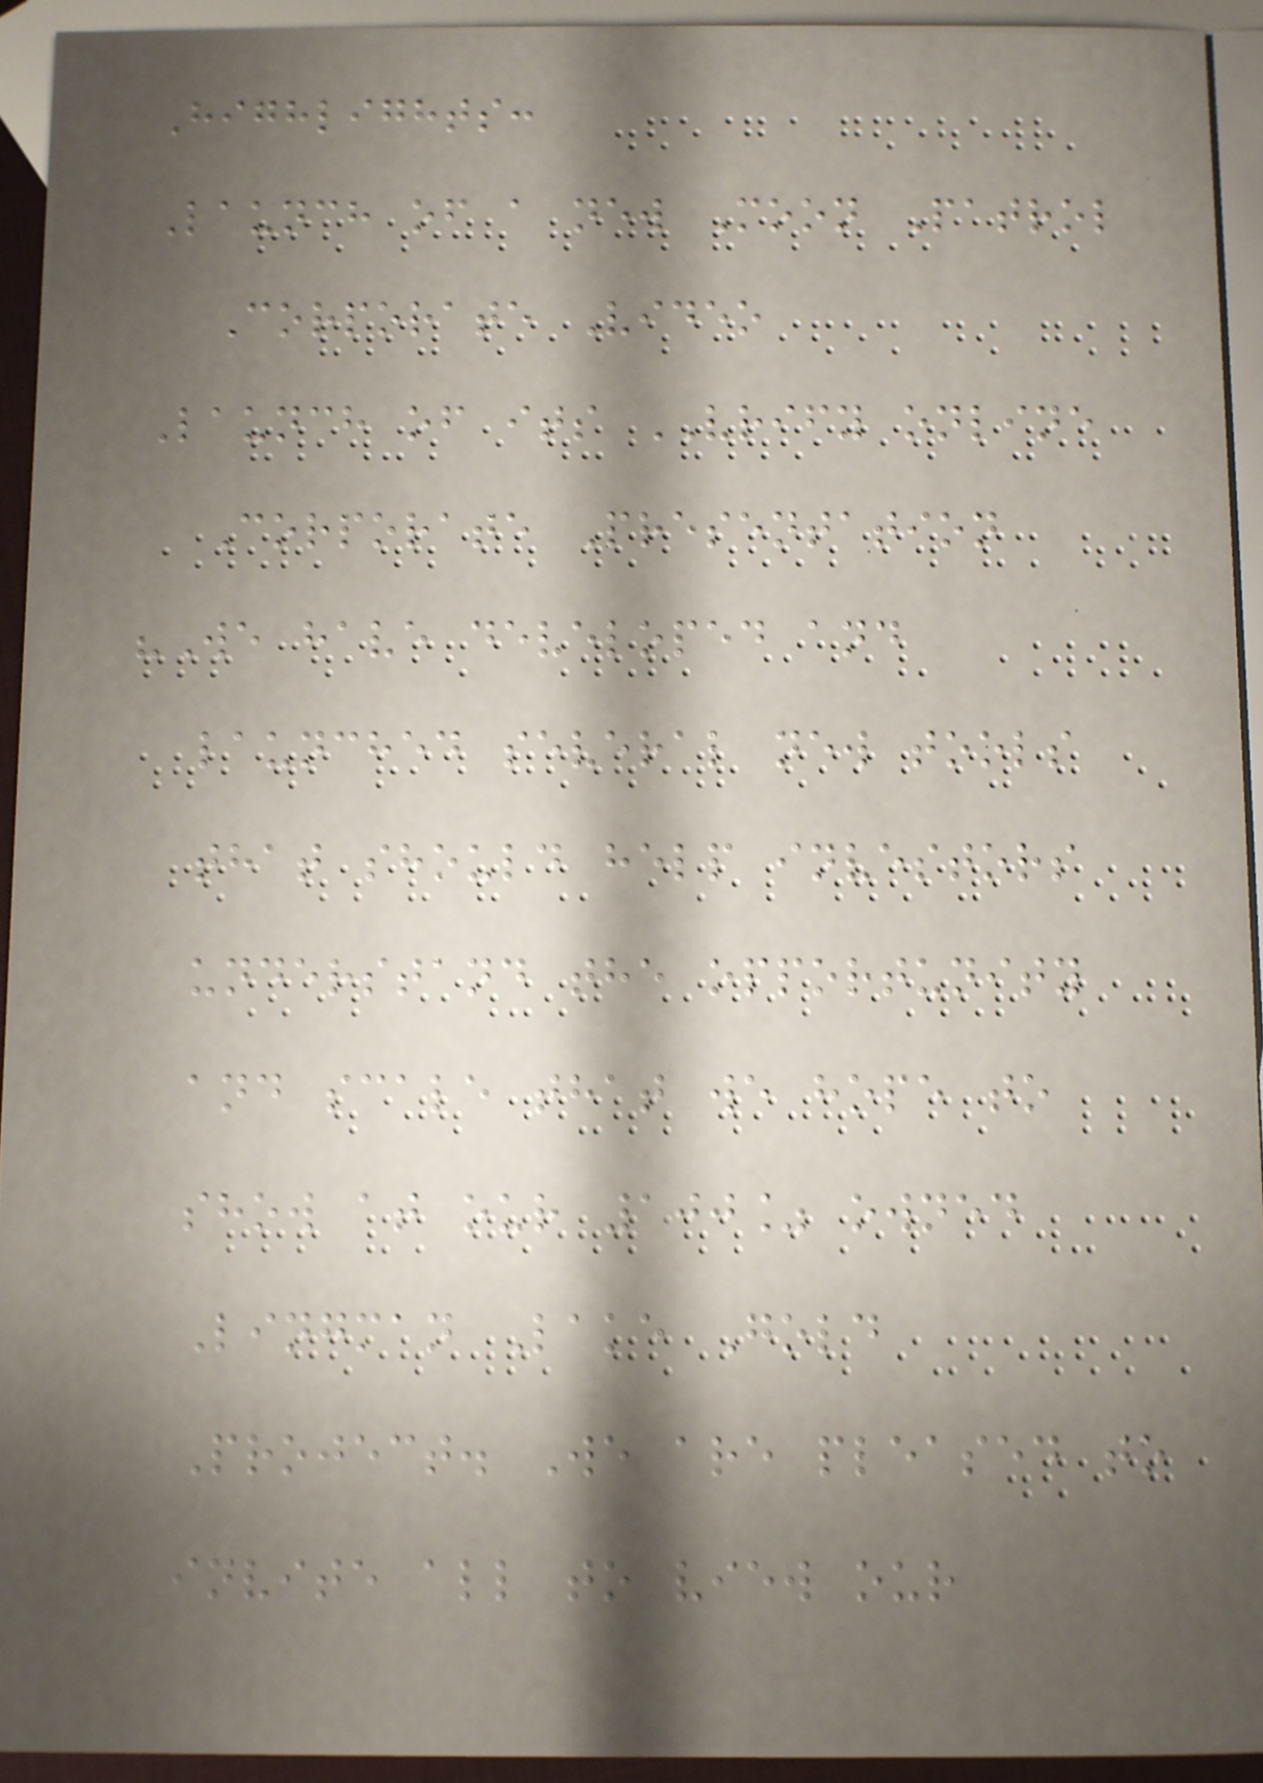Highlights:
Launch of a new Moon Patrol
Corporate Video
Launch of its VRIFY online
Corporate Presentation
"We have developed and
launched several new tools
that should help investors
understand the opportunity
and scale that we hope to
show at our 100% owned
Lingman Lake Gold
Project. We are pleased to
invite all to view our
